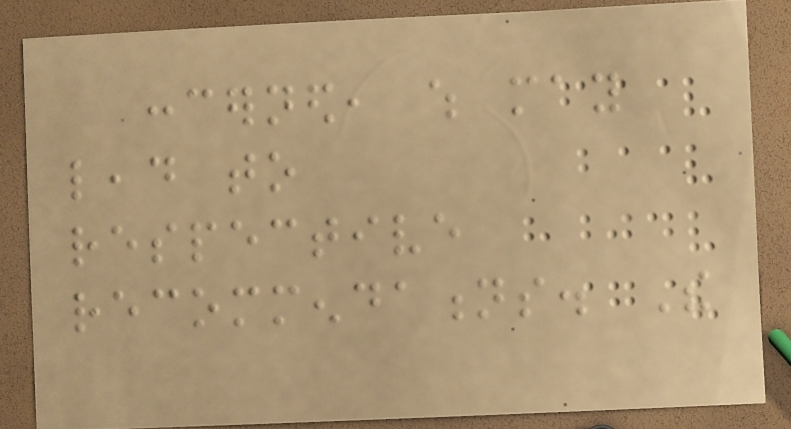concerned, which may
lead to
respective
recommendations. The
